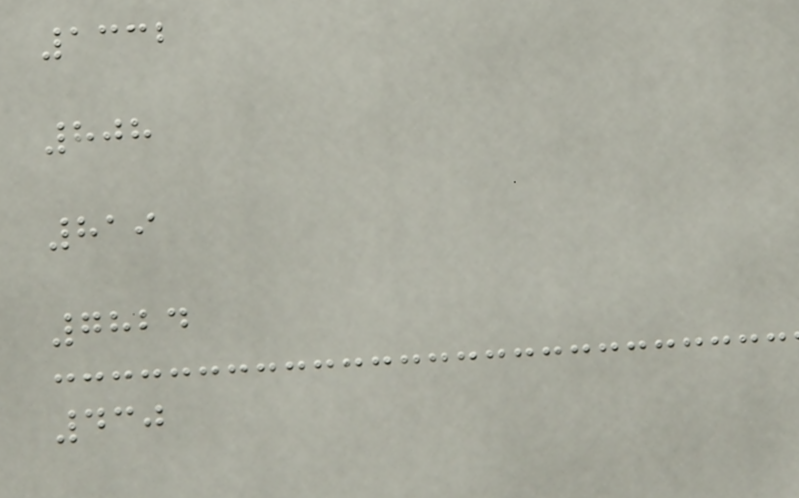1332
808
819
7824
430
